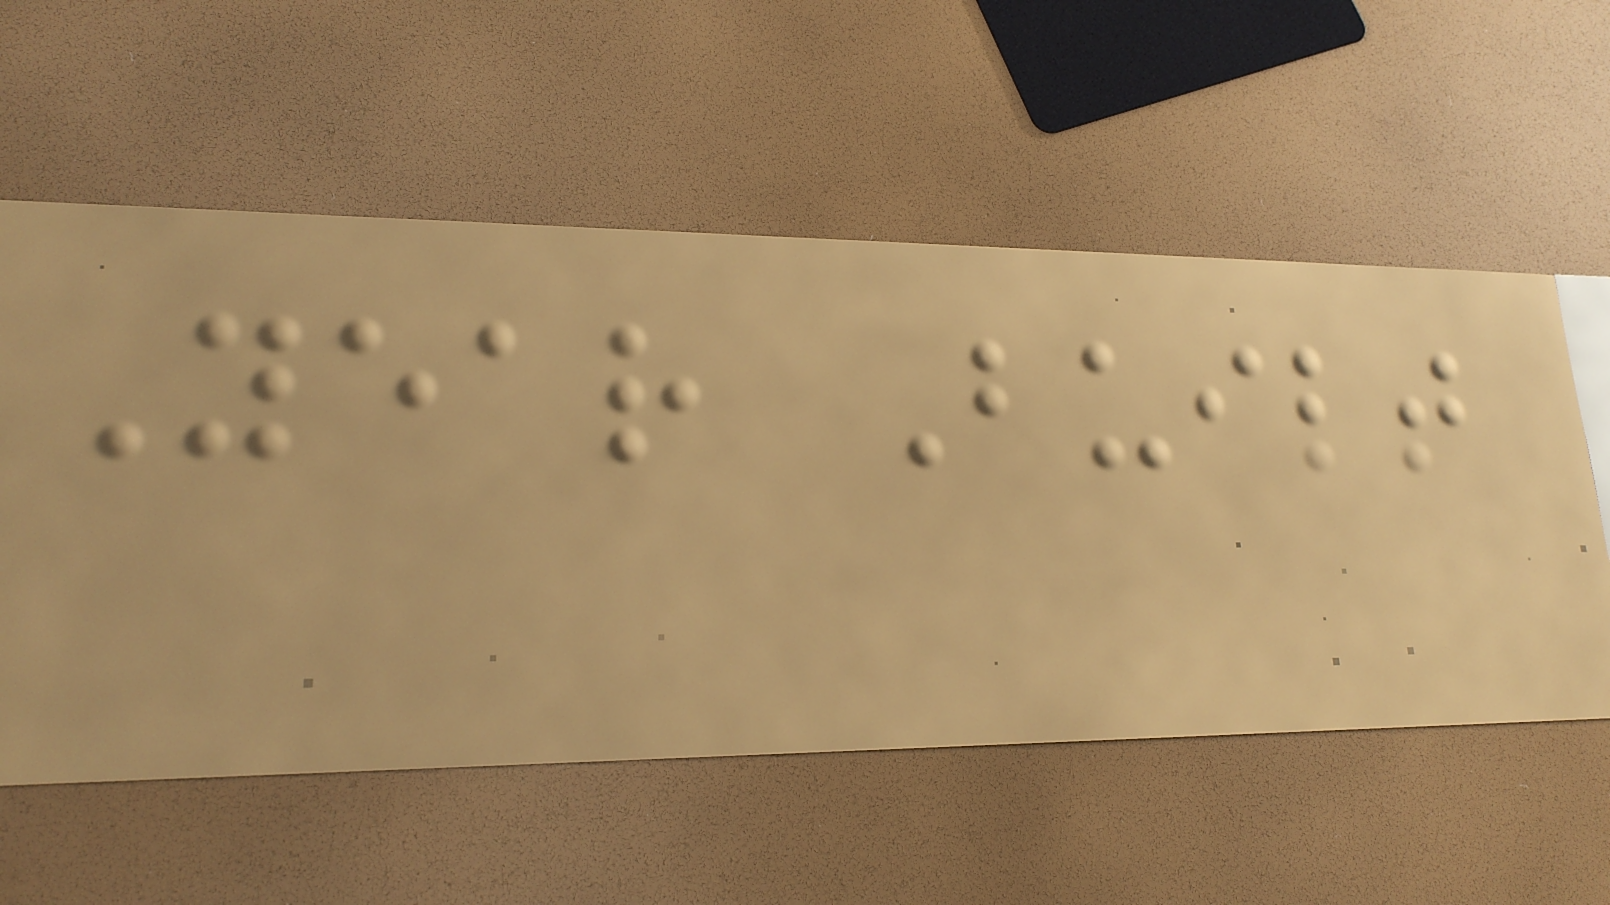Year Built
